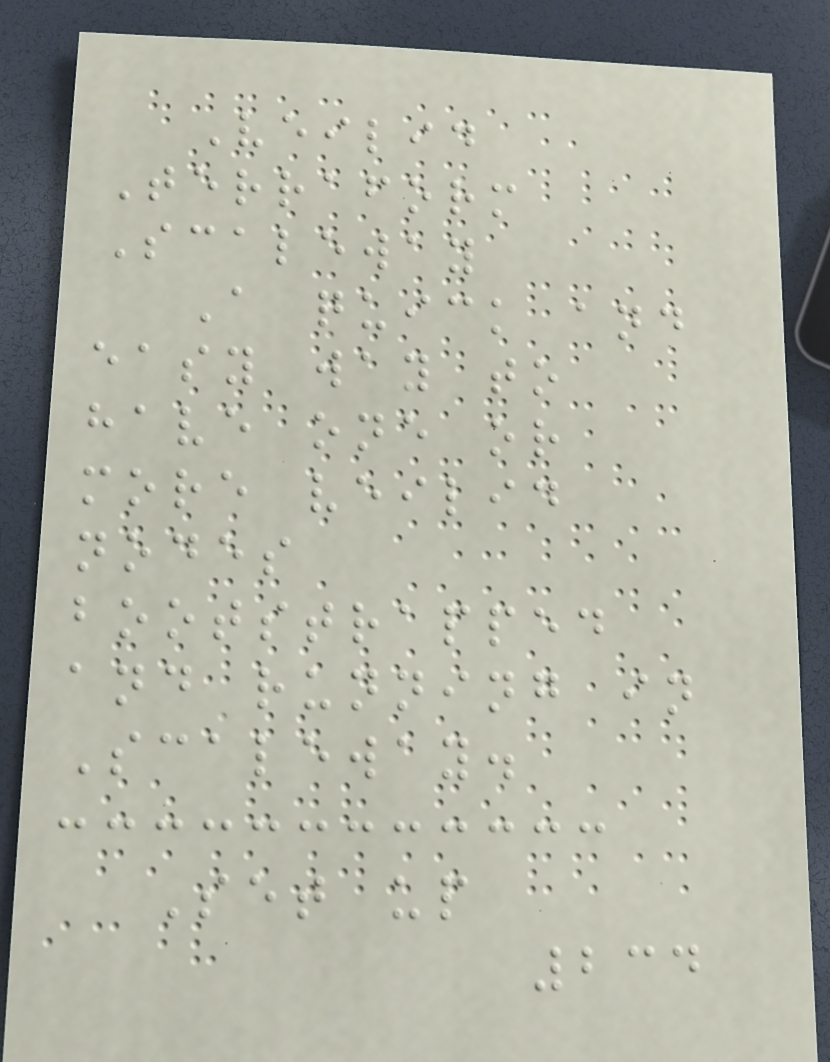Veilid
Terraform
Scaleway
A quick and
easy way to
have one or
more veilid
nodes
bootstrapped
and running in
Scaleway.
Set up
234
